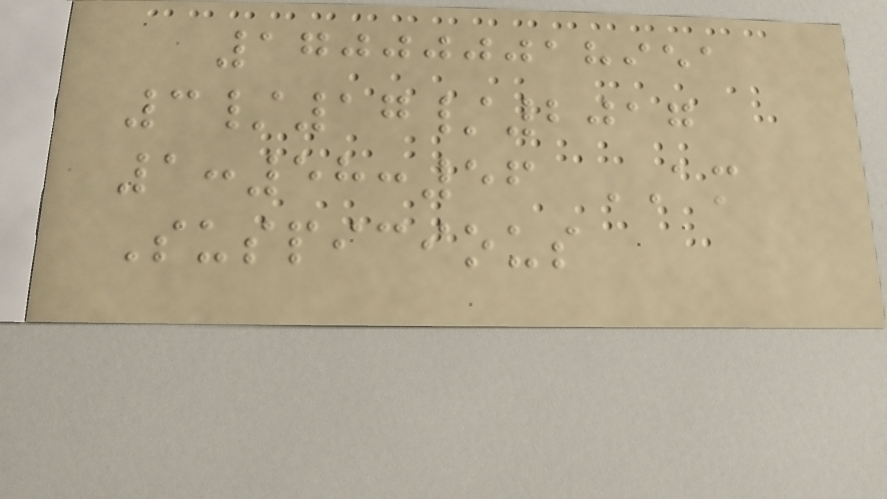170000018951
3/17/2017
1:58:56 AM
Suspicious
